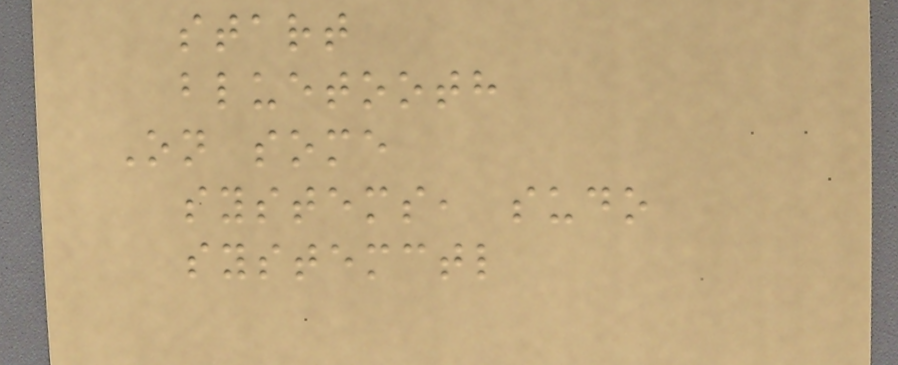start
bluetooth
On some
systems, sudo
systemctl
